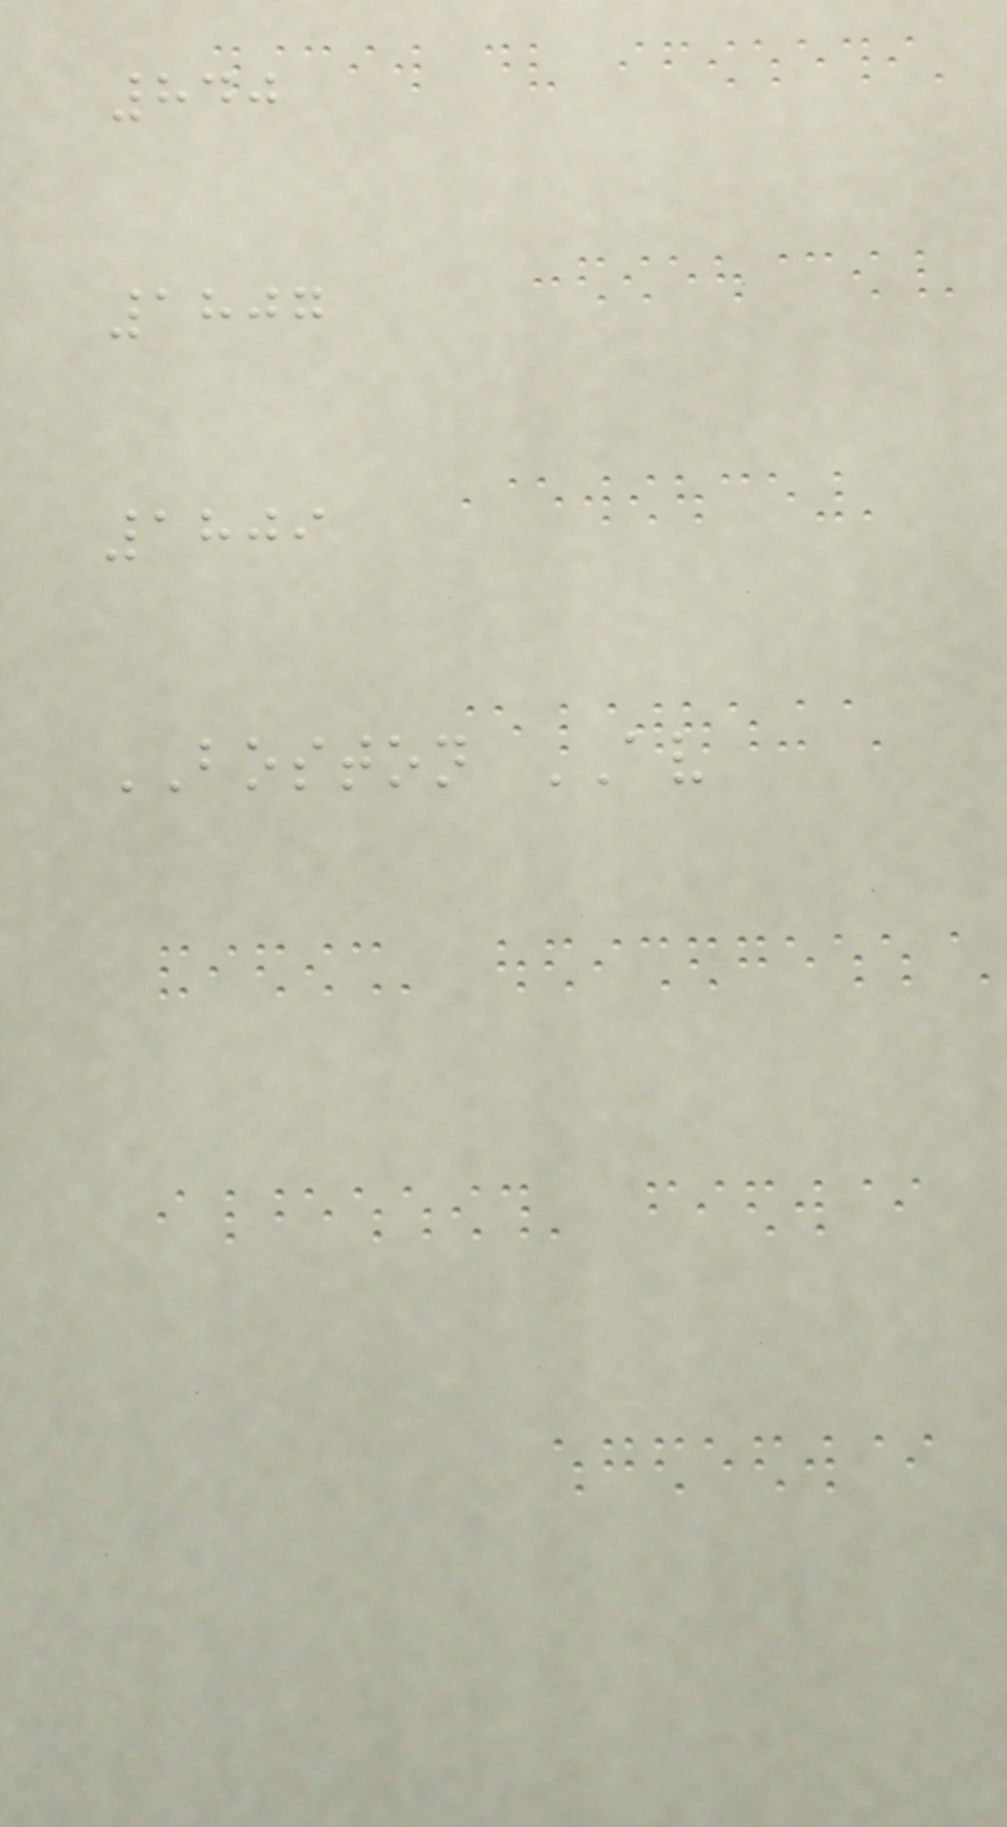840
1807
1809
BOSTON AV
